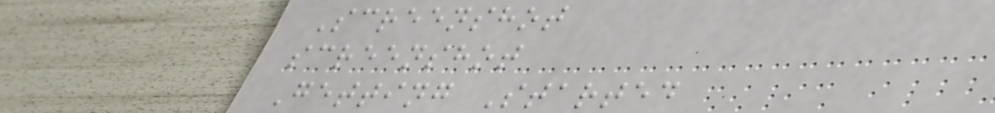Screenshot
screenshot
Getting Started
